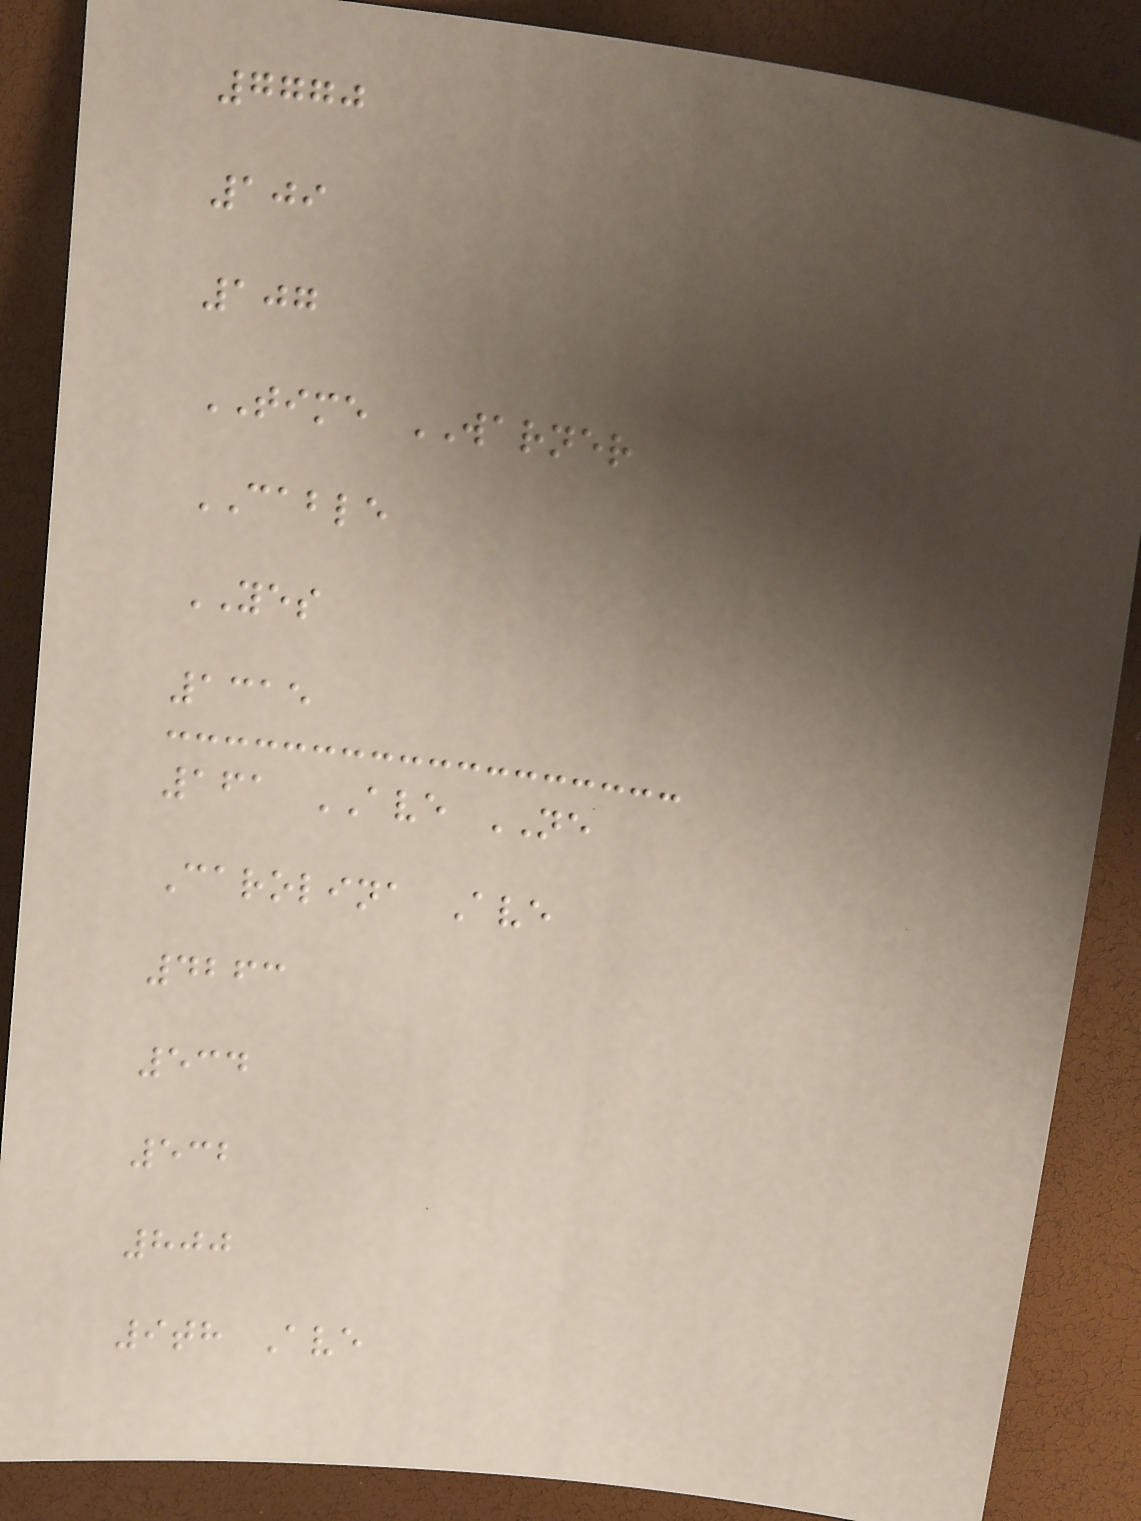7770
109
107
TIME WARNER
CABLE
YES
1315
161 AVE NE
Carolina Ave
4263
534
532
800
9th Ave
